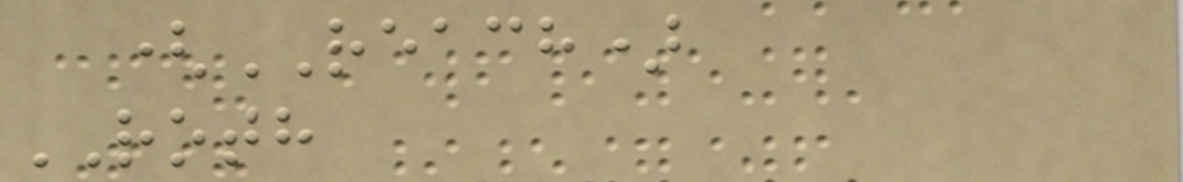(REACH)
ROTH
